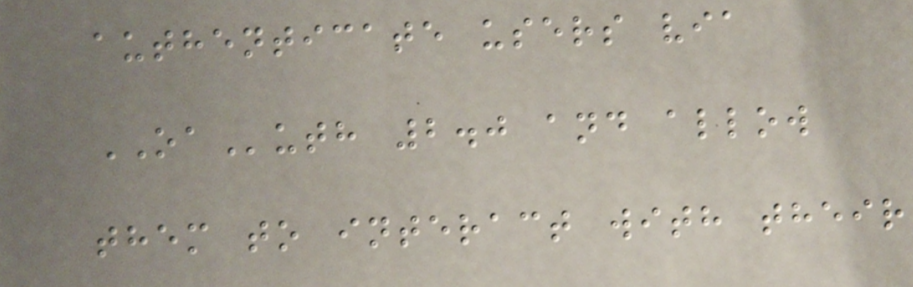authenticate users via
OAuth 2.0 and allow
them to interact with their
